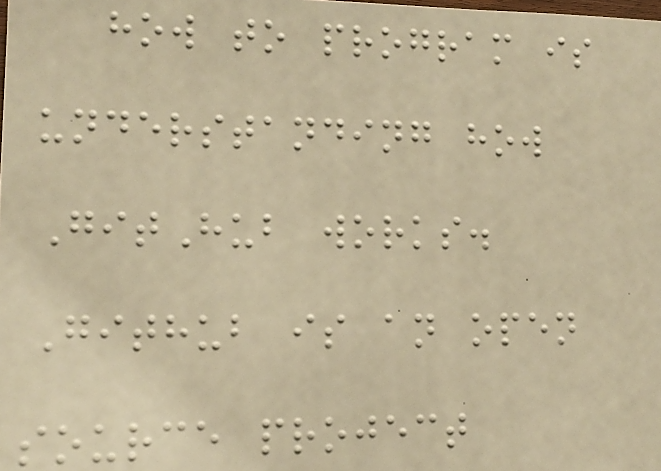how to program is
understanding how
GitHub works.
Github is an open
source project
